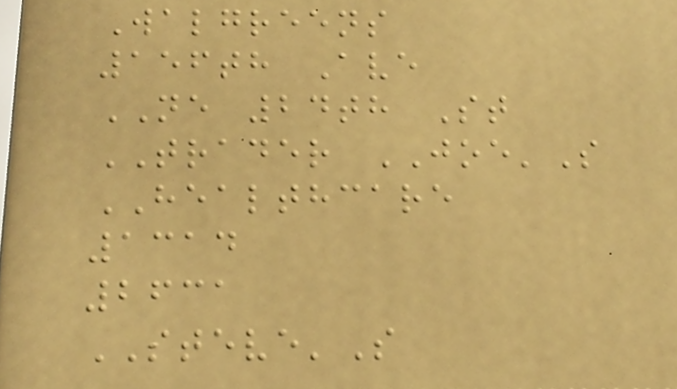Walgreens
156th Ave
NE 24th St
TRADER JOE'S
HEALTHCARE
1314
2631
STEVE'S
